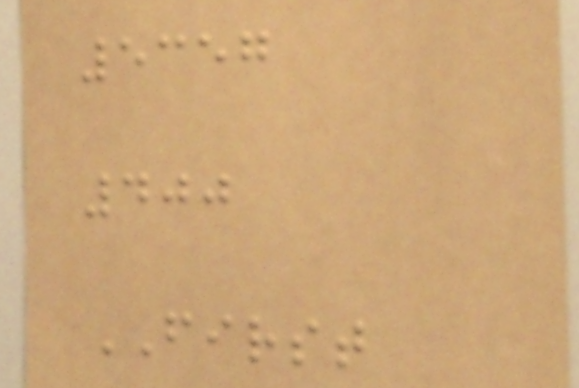5357
400
FIRST
